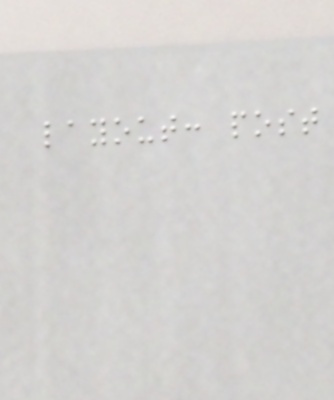layout: post
